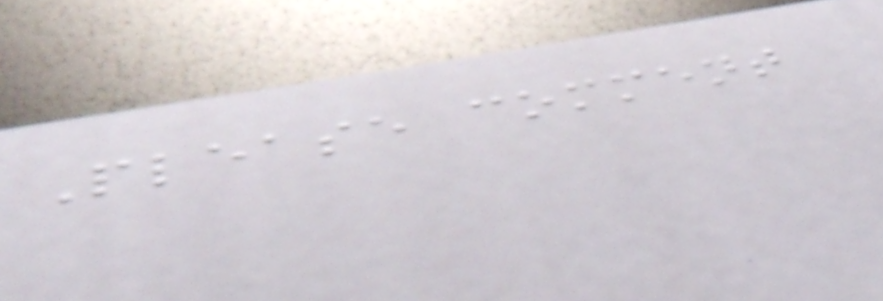Please comment
